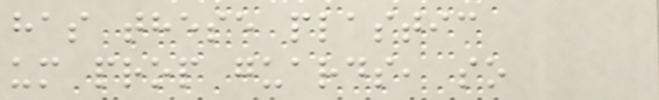has these plastic
um prop guards, so
